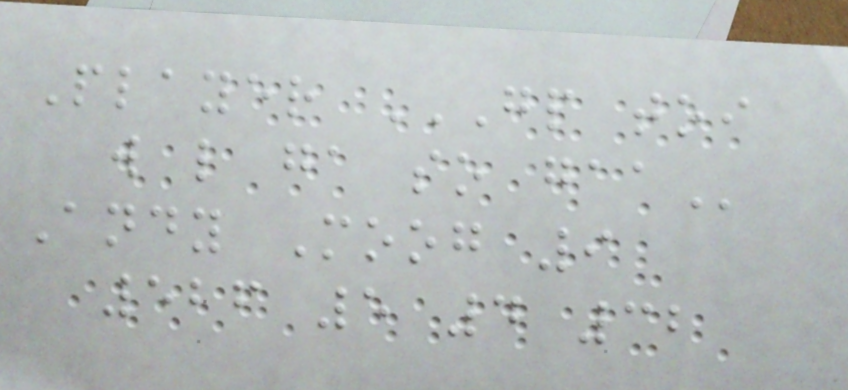Player GP TOI
W L GA SO GAA
Andy Moog 9
526 5 4 32
